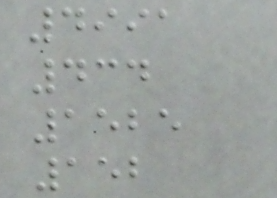4991
434
1525
152
